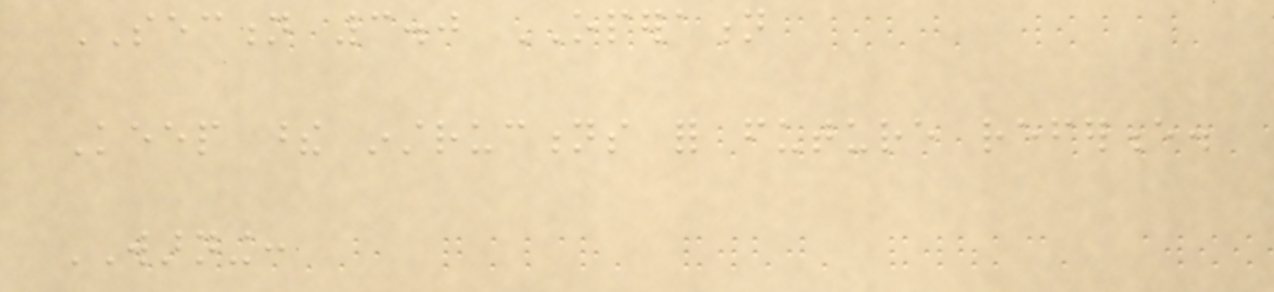SECTION 3.0 OPERATION
Keep these instructions for future reference.
WARNING:
